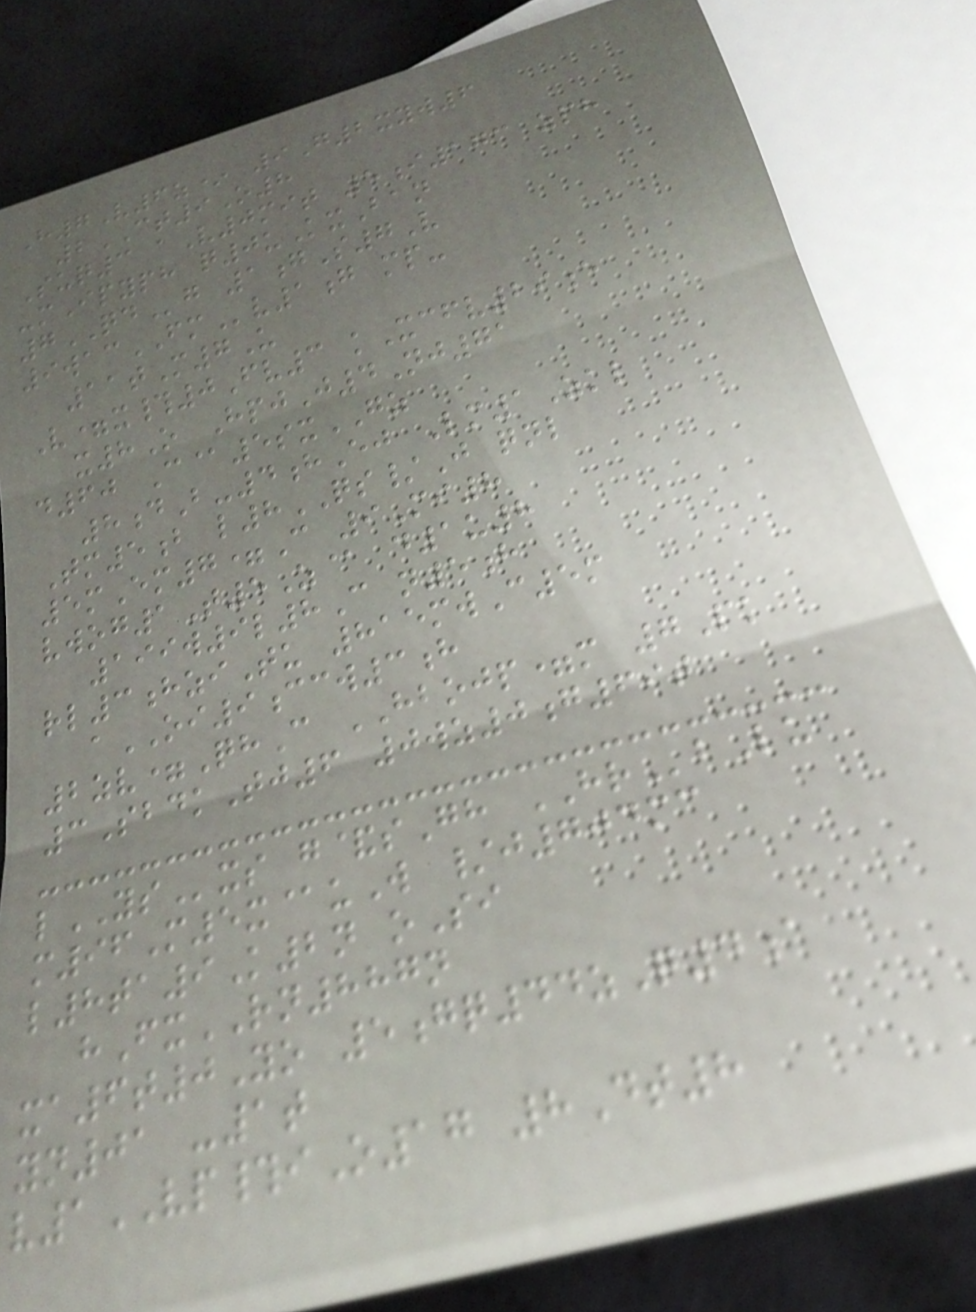H7V6z* 9G2xyw6
2CT9O8
Suq3 aV0mit 5i173 zph
-mIpyph q0uKxBan
7QDg 1gS7V
9wacFMv1g mp-
11tM7U
V=x#0Fv3 kXcfv29e
x8O HpjJ4Nj71
d60 C@5sxGZ
8dB-4hEj Lm1Zkl
Tm5b l8QS/J qnl
5mEm7=C 9Mi8
vwog1T5Z@ d1u8
199w9l8C n5h
rl3hziTu 815mwC5m
aOI9ccw3h
2zv=QhC HBOJP=m 7Pk
3SbdkTj6 0wz0g69t
lYSxs g&sGh HRbLu
m96M5x@uW /j704mc
l8ta9K2n oSi
hFxRN887n
xa6t0Yo 5gq44zQ4a
yn01 -1t
v1VP#iO17 8Dt8
